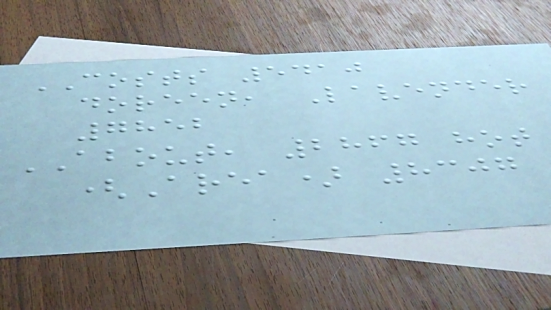COSTS 5410
doreen, Lavender
7852
ABOUT, 2867 hot
(Area) 8307
